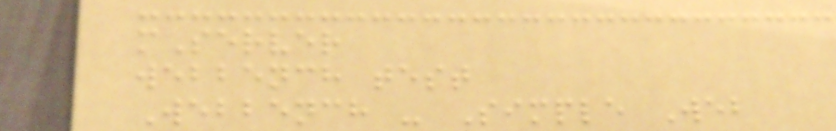mServer
webbench test
Webbench - Simple Web
